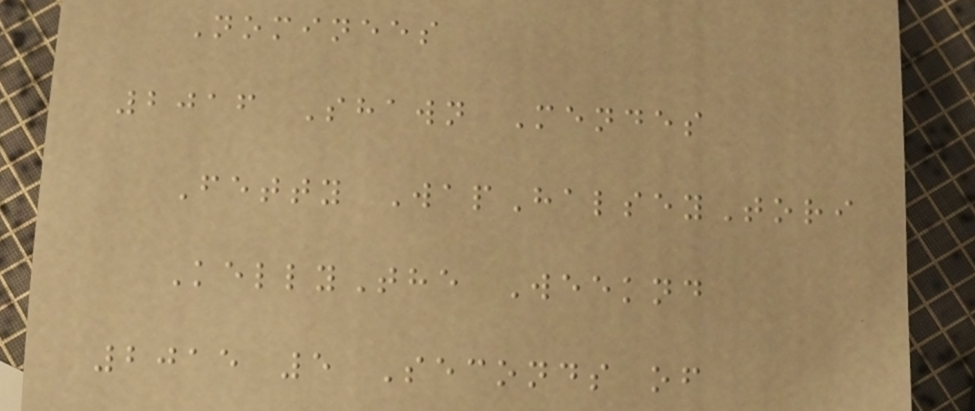Nominees
2016 Shawn Mendes
Fetty WapHalseyTori
KellyThe Weeknd
2015 5 Seconds of
